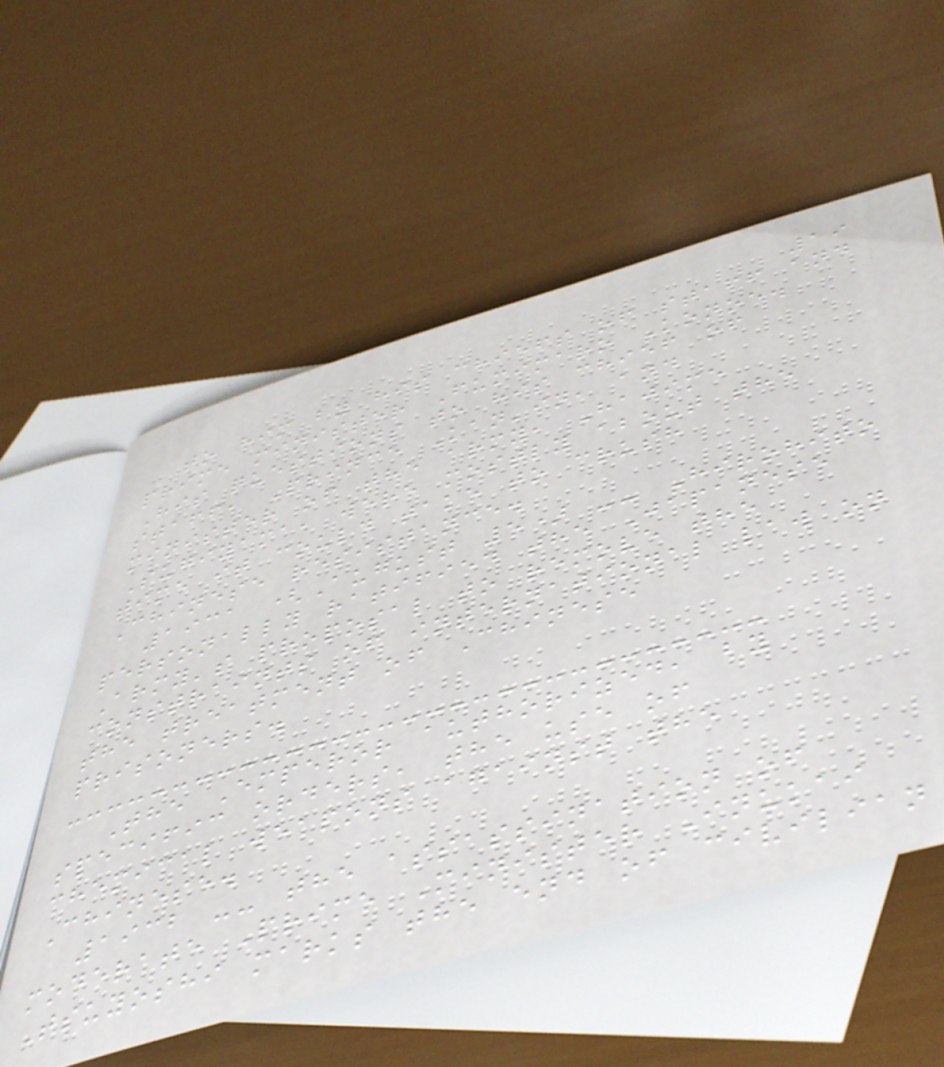19
to him by his chiefs of staff and
prime minister Fumimaro Konoe.
His questions to his chief of
staff, Prince Kan'in, and
minister of the army, Hajime
Sugiyama, were mostly about the
time it could take to crush
Chinese resistance.
1931 (August 5) -- Hirohito
personally ratified the Japanese
Army's proposal to remove the
constraints of international law on
the treatment of Chinese
prisoners.
The Emperor authorized, by
specific orders, the use of
chemical weapons against the
Chinese.
1932 -- the assassination of
moderate Prime Minister Inukai
Tsuyoshi marks the end of civilian
